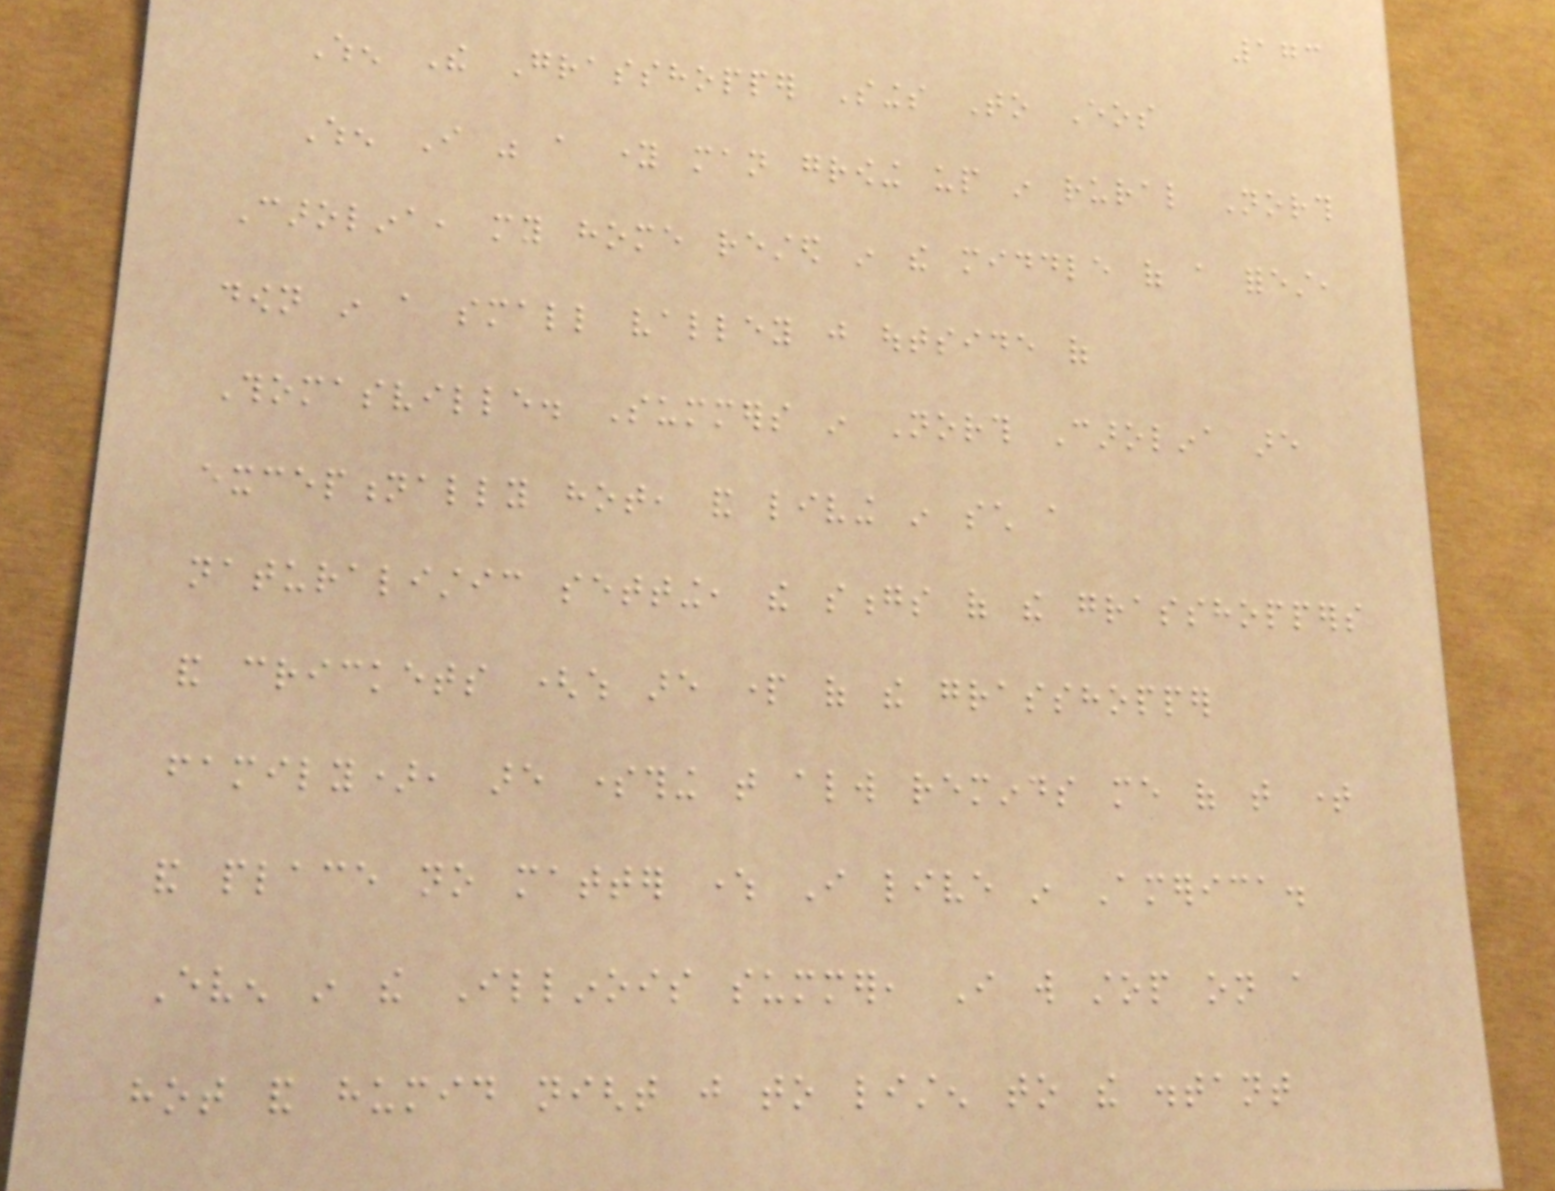173
When The Grasshopper Sings To Eos
When I was a young man growing up in rural North
Carolina, my home rested in the middle of a forest,
down in a small valley just outside of
Thomasville. Summers in North Carolina are
exceptionally hot, and living in such a
naturalistic setting, the songs of the grasshoppers
and crickets (which are part of the grasshopper
family), are something that always reminds me of that time
and place no matter where I live in America.
Even in the Illinois summer, I will stop on a
hot and humid night just to listen to the distant
